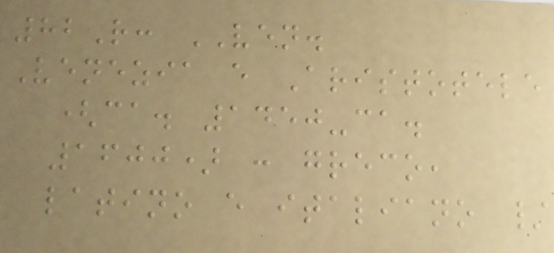82R: VEN.
Venezia e Aristotele
(ca. 1450-ca.
1600) : greco,
latino e italiano /
